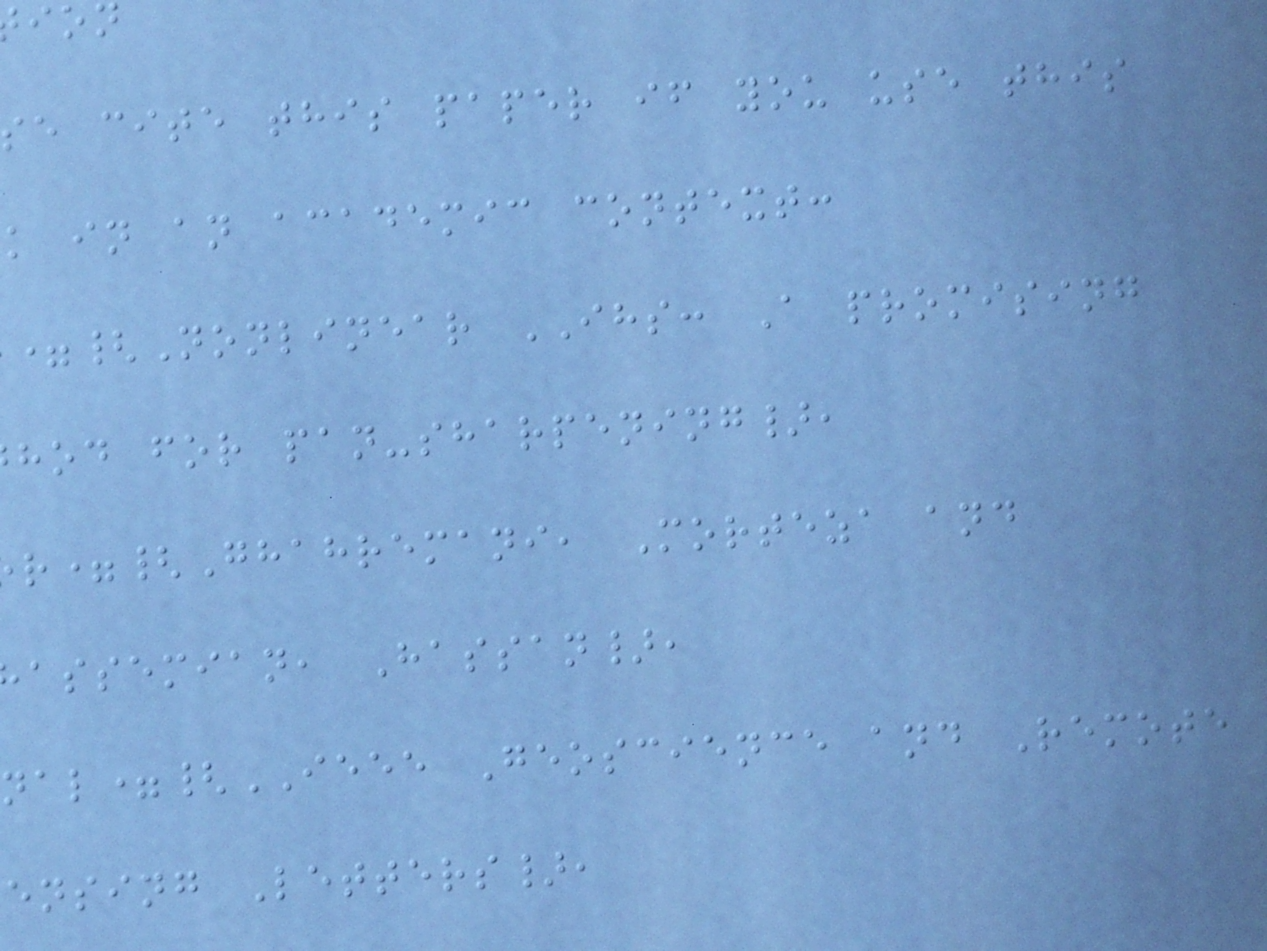e cite this paper if you use this
k in an academic context:
={Nonlinear IHS: A promising
hod for pan-sharpening},
r={Ghahremani, Morteza and
assemian, Hassan},
nal={IEEE Geoscience and Remote
ensing Letters},
